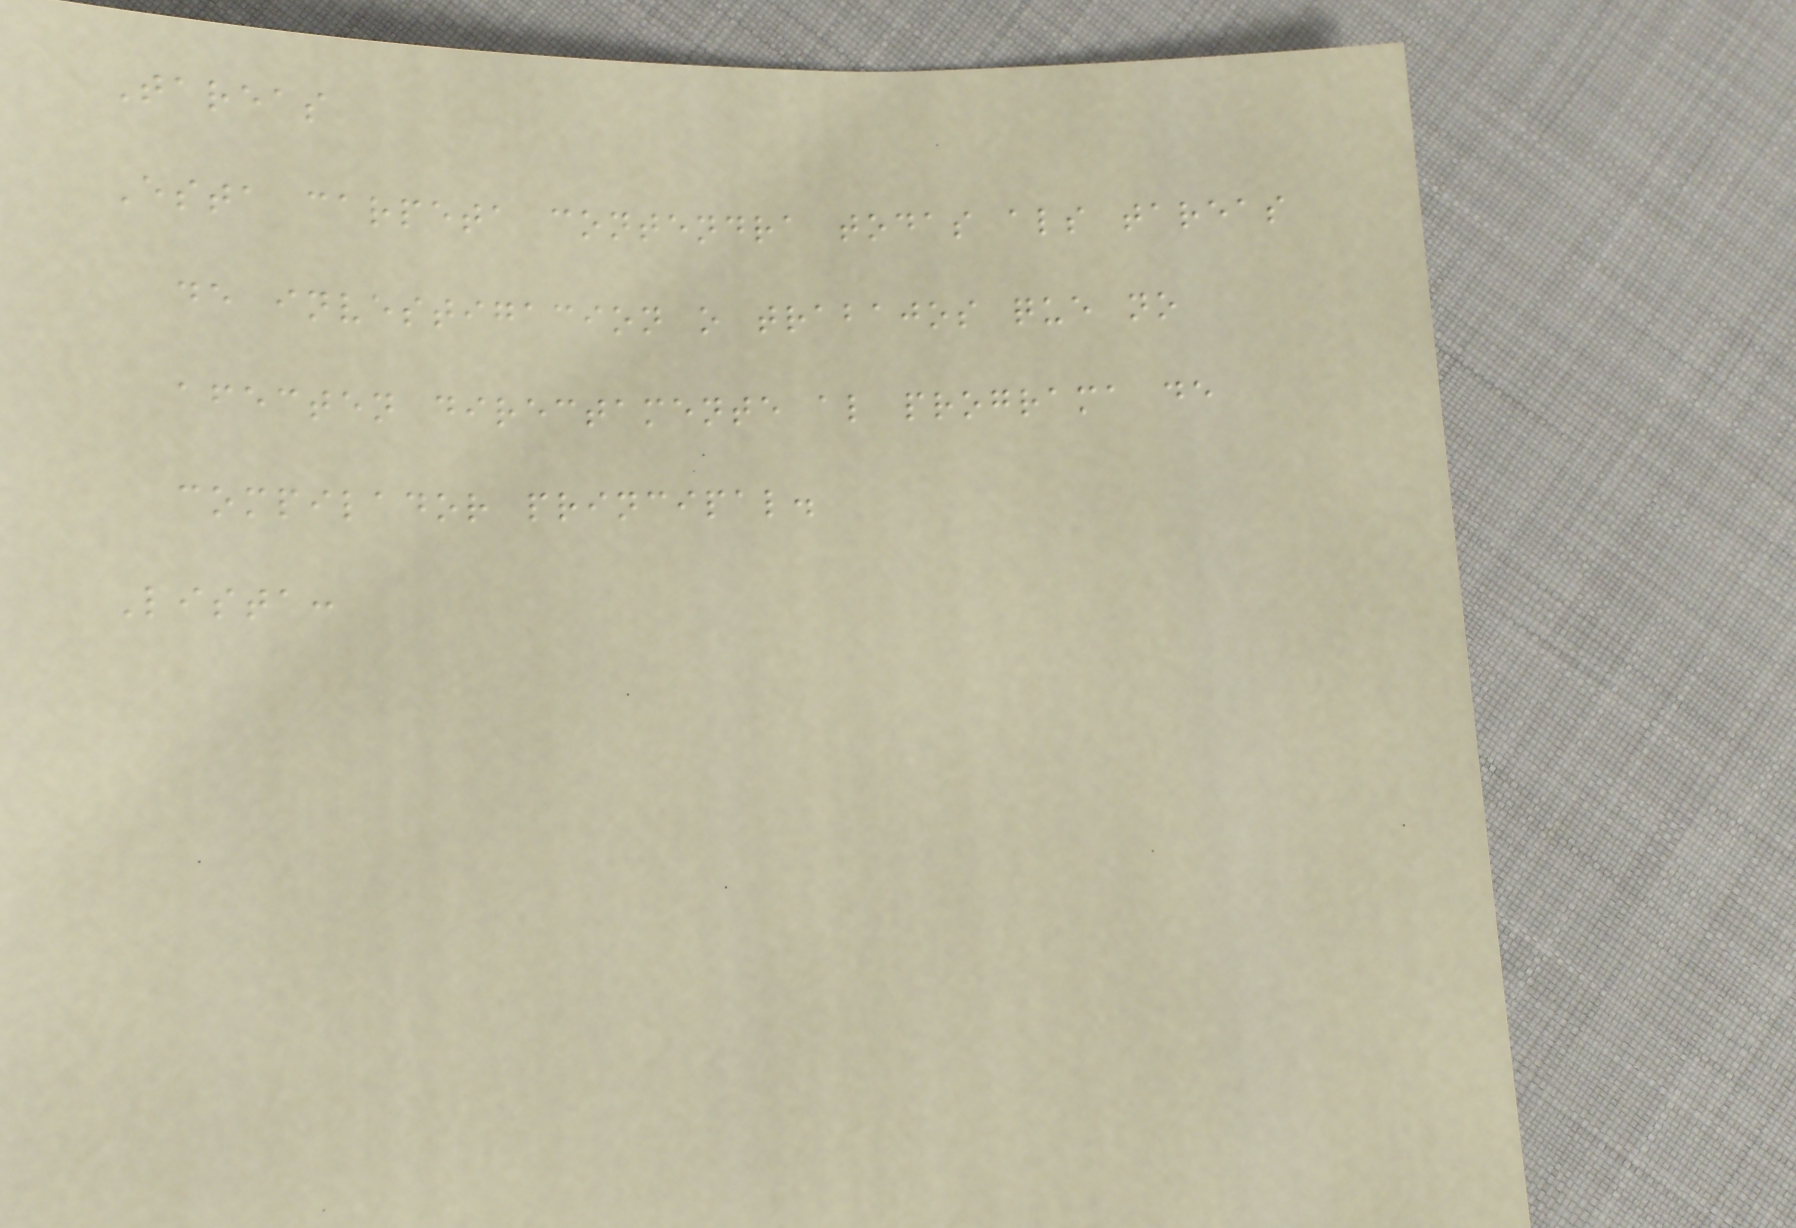Tareas
Esta carpeta contendra todas als tareas
de investigacion o trabajos que no
afecten directamente al programa de
compilador principal.
Lista:
